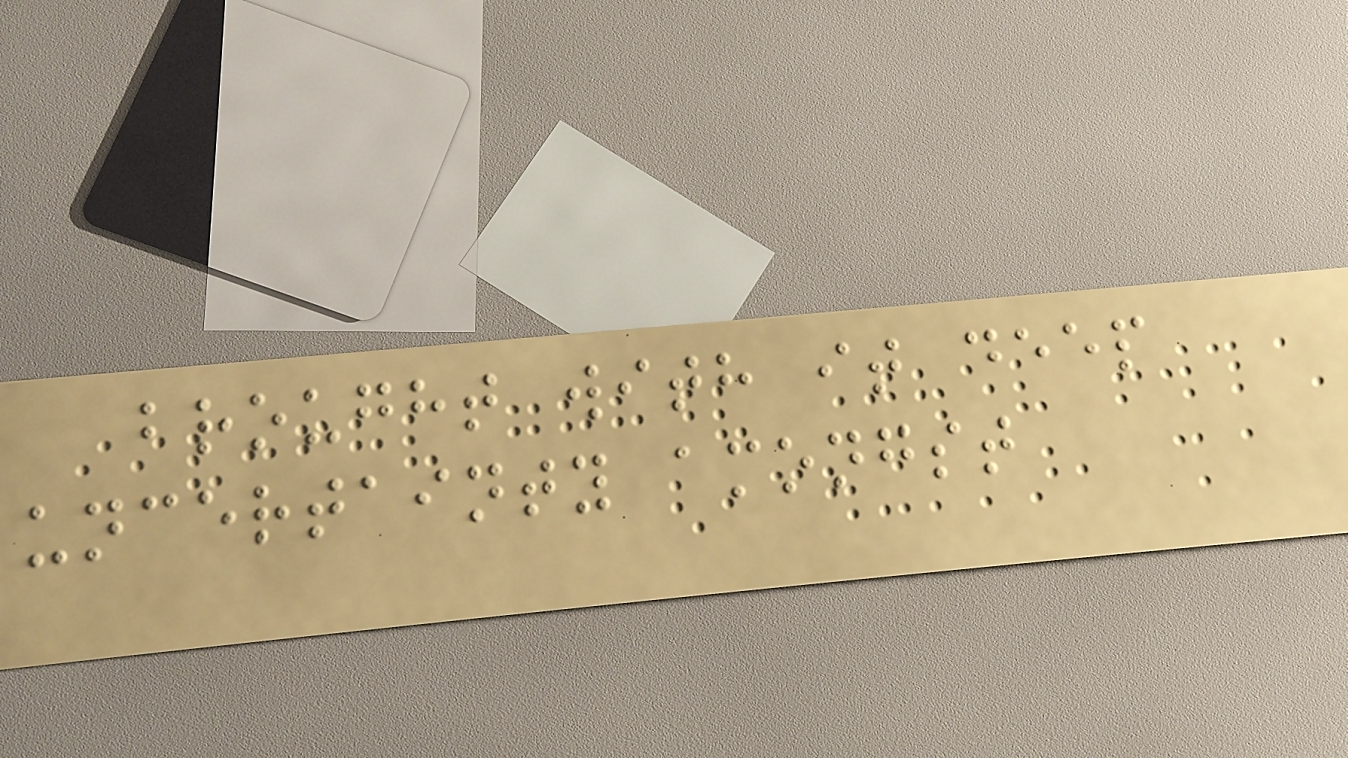brought with it deep
uncertainty amongst
